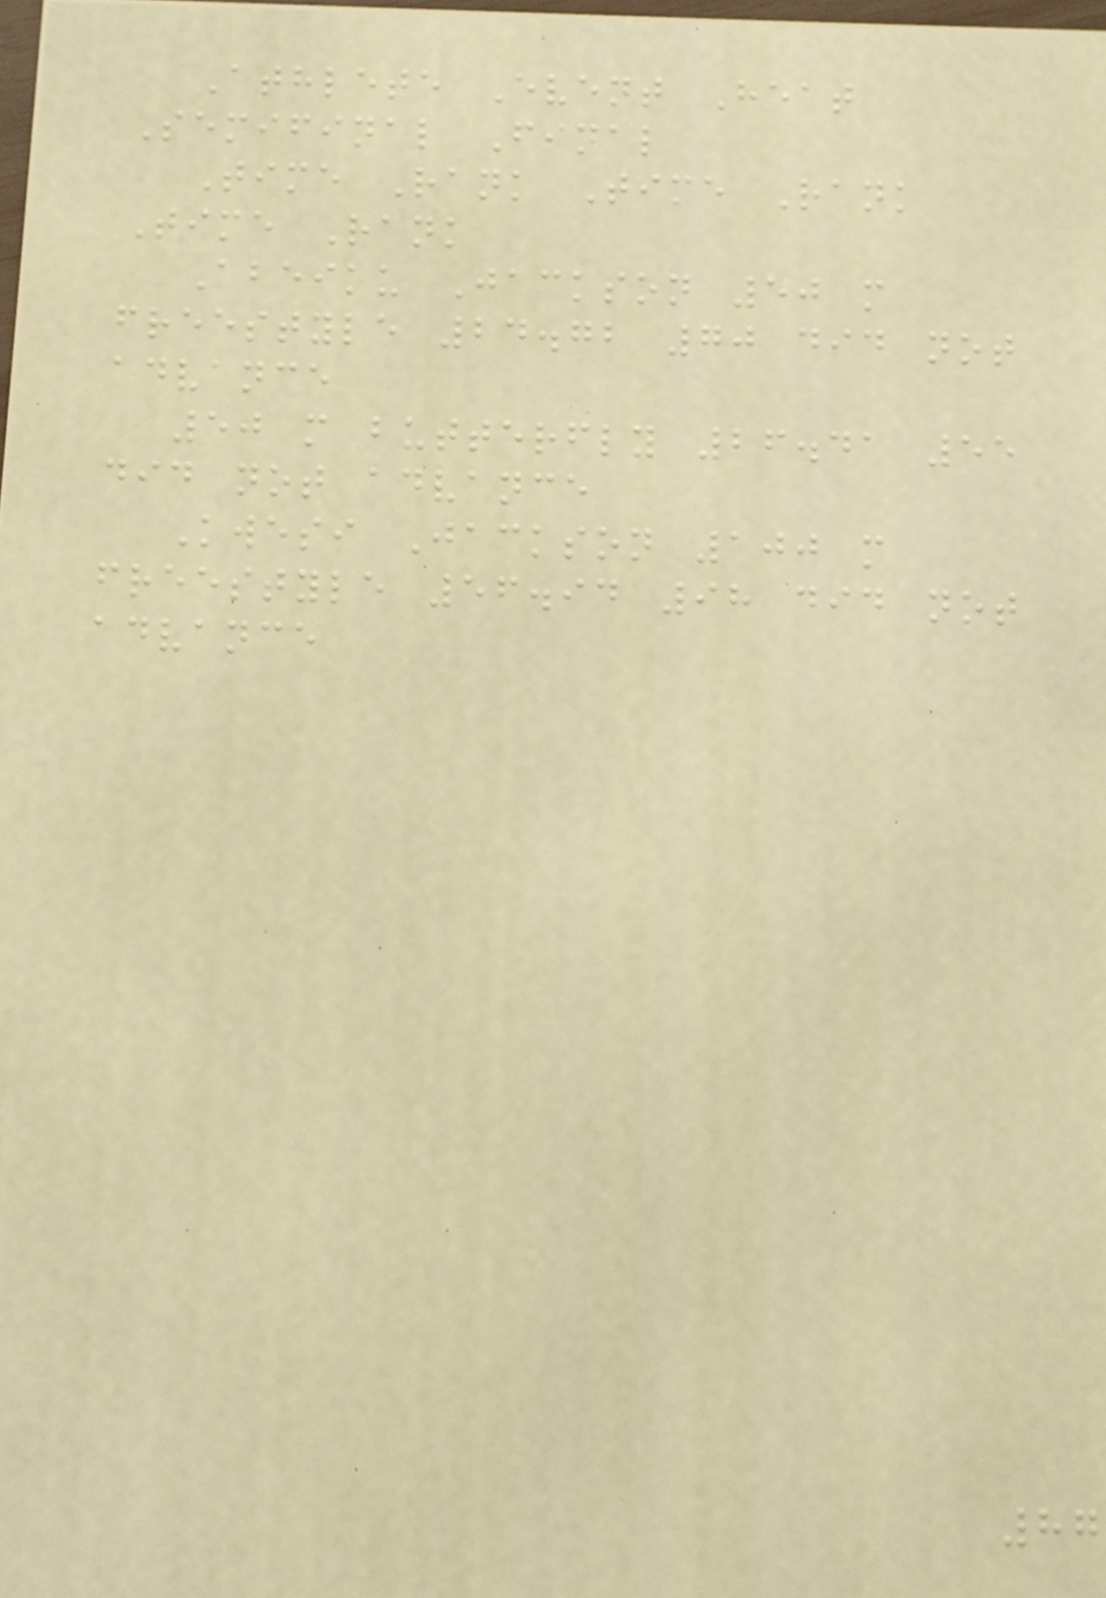Athlete Event Heat
Semifinal Final
Time Rank Time Rank
Time Rank
Abeiku Jackson 50 m
freestyle 24.72 70 did not
advance
50 m butterfly 26.41 55
did not advance
Kwesi Jackson 100 m
freestyle 56.94 98 did not
advance
87
